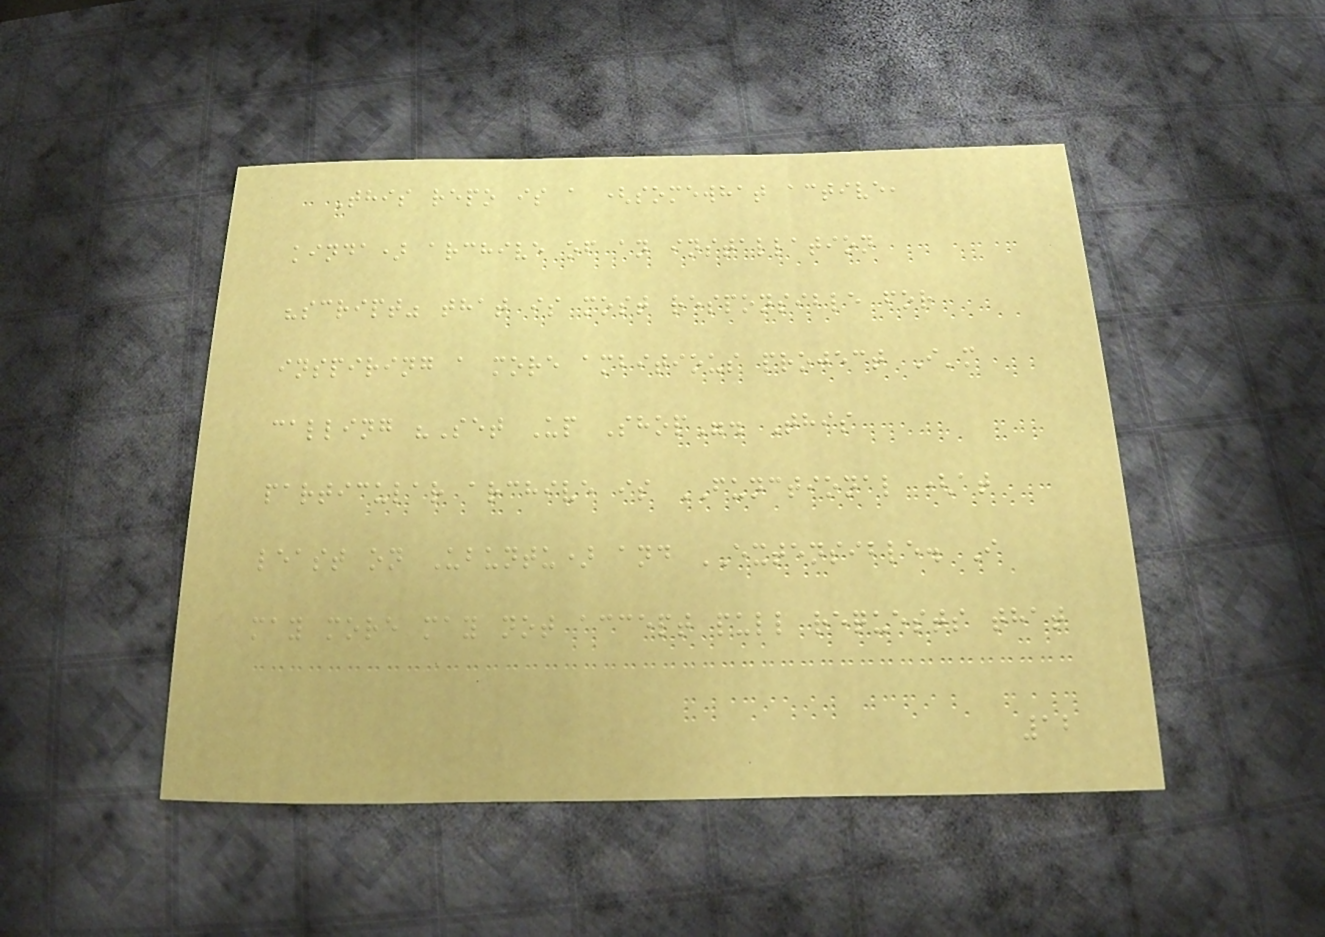This repo is a (somewhat active,
kinda) archive of an installation
"script" that is most responsible for
inspiring a more ambitious project I'm
calling "Set Up Shop". This
particular archive is FUNCTIONAL (at
least on Ubuntu) and EXTENSIBLE. I
may more may not accept pull requests that
12
